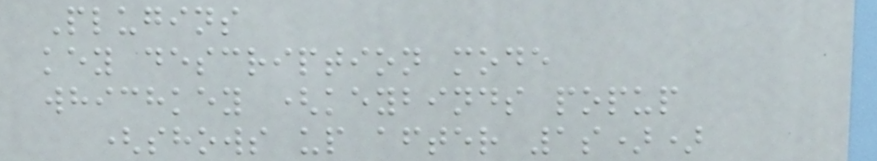Plugins
key description mode
whichkey (keybinds popup
(shows up after 1s))
